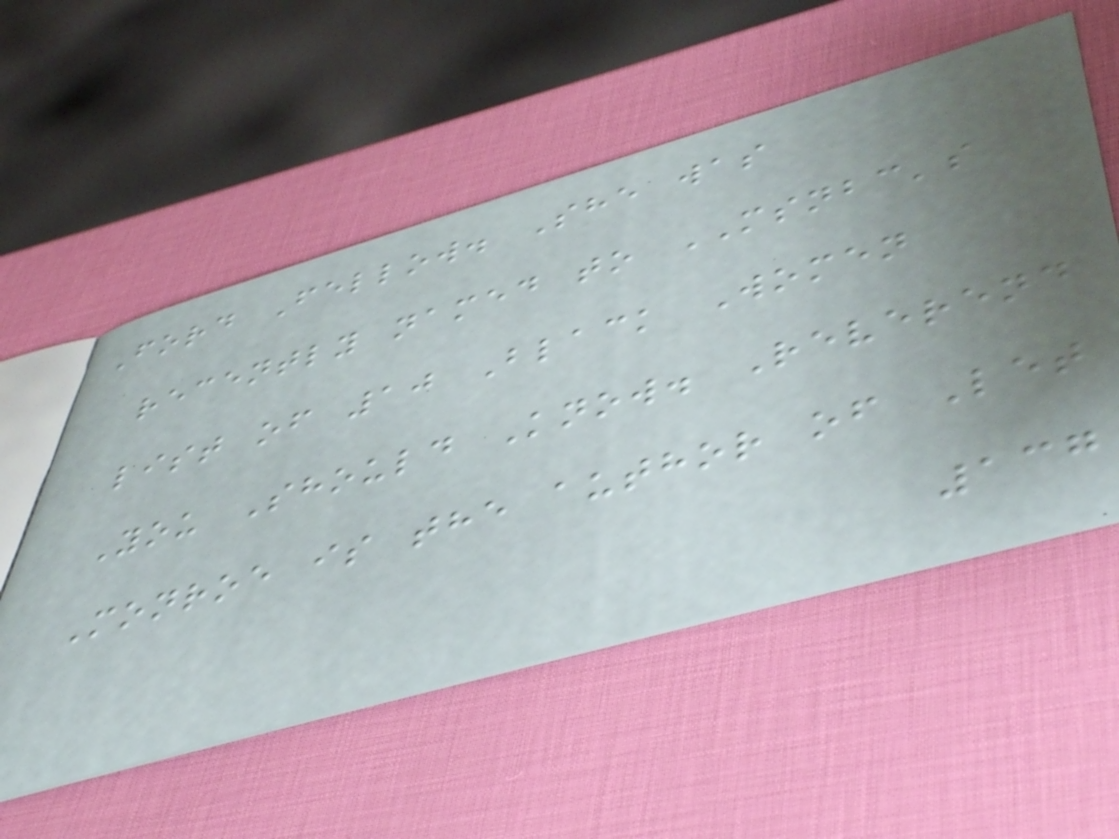Ford Fellow. She was
recently named to MSNBC's
list of 10 Black Women
You Should Know. Reverend
Monroe is the author of Let
137
